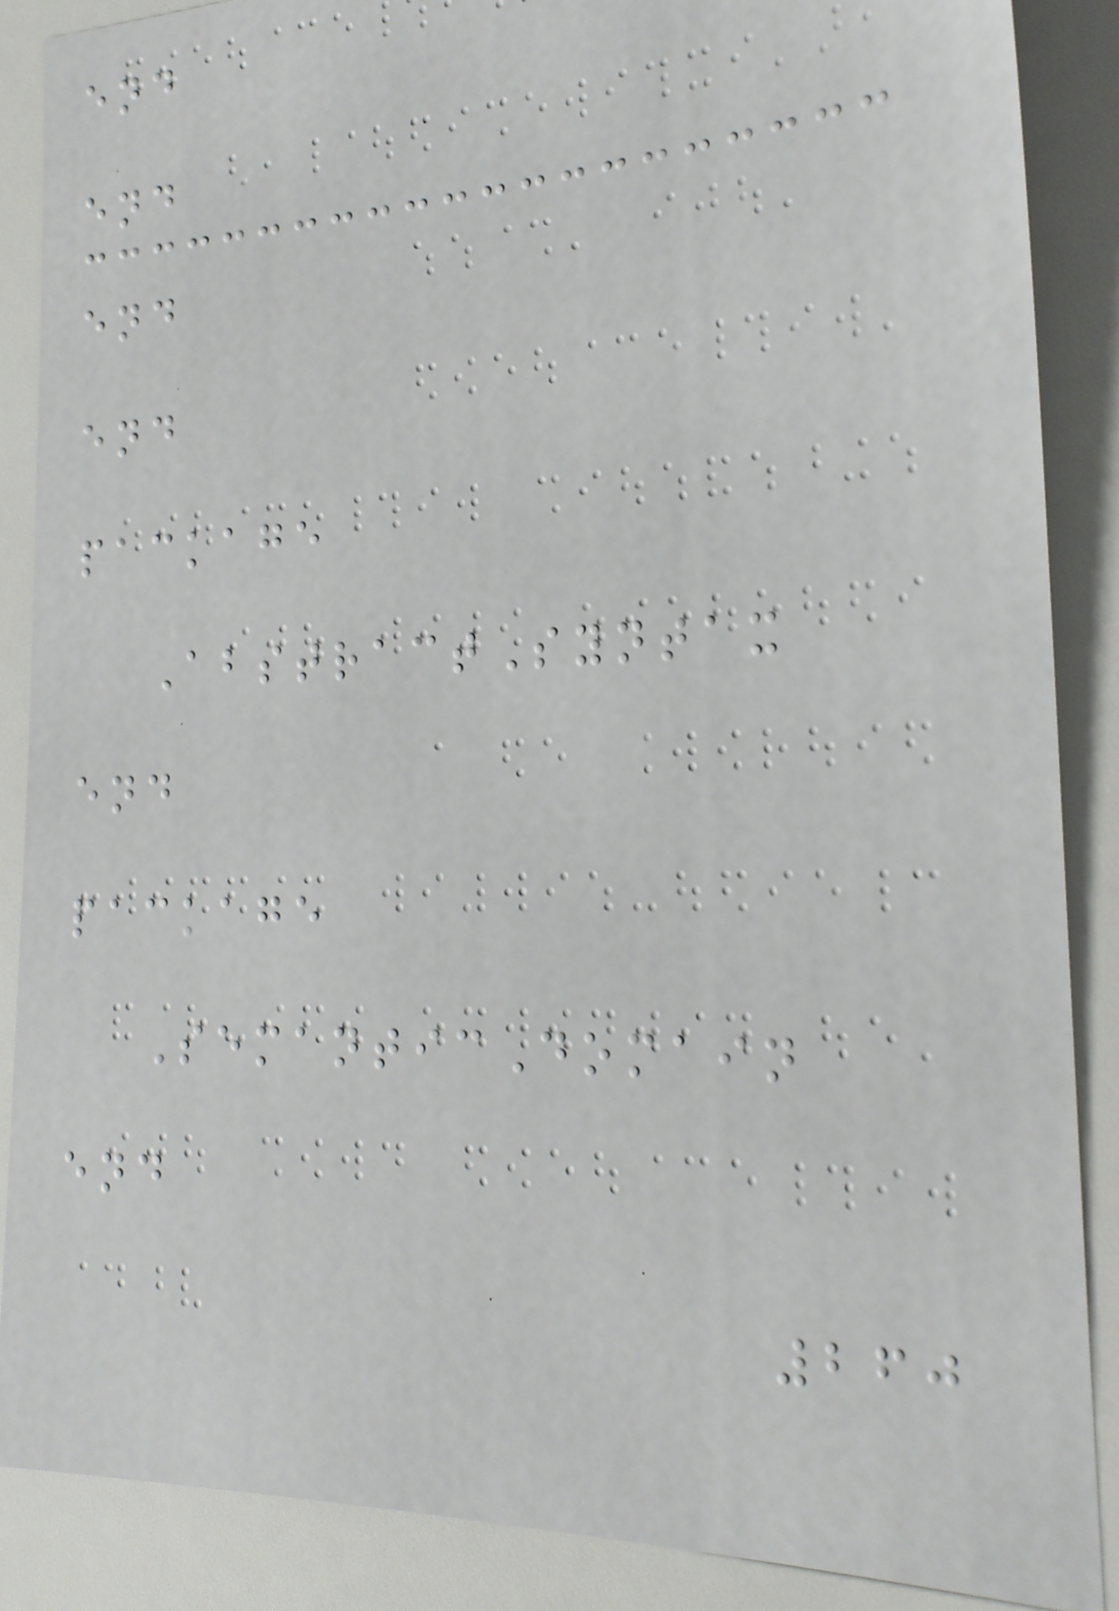end
end
end
end
package
AbstractSyntax
end
package
SemanticDomain
end
260
